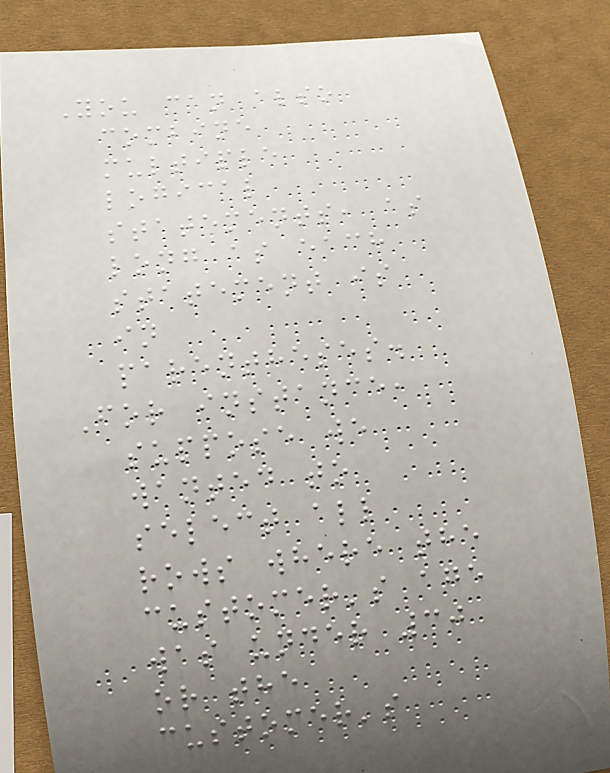You can also
combine
multiple
logical
statements, as
long as each
statement is
in
parentheses.
For instance,
suppose we
wanted to
select all
rows where the
customer's age
was under 30
or the
customer's
